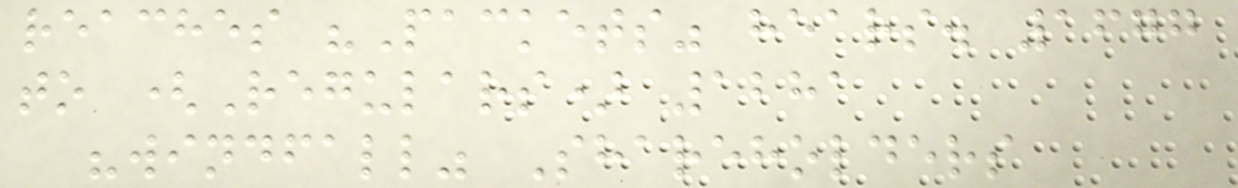reaches "Packets" hears. 1677
to (Regulars) 1281
"windfall" Shareholders
